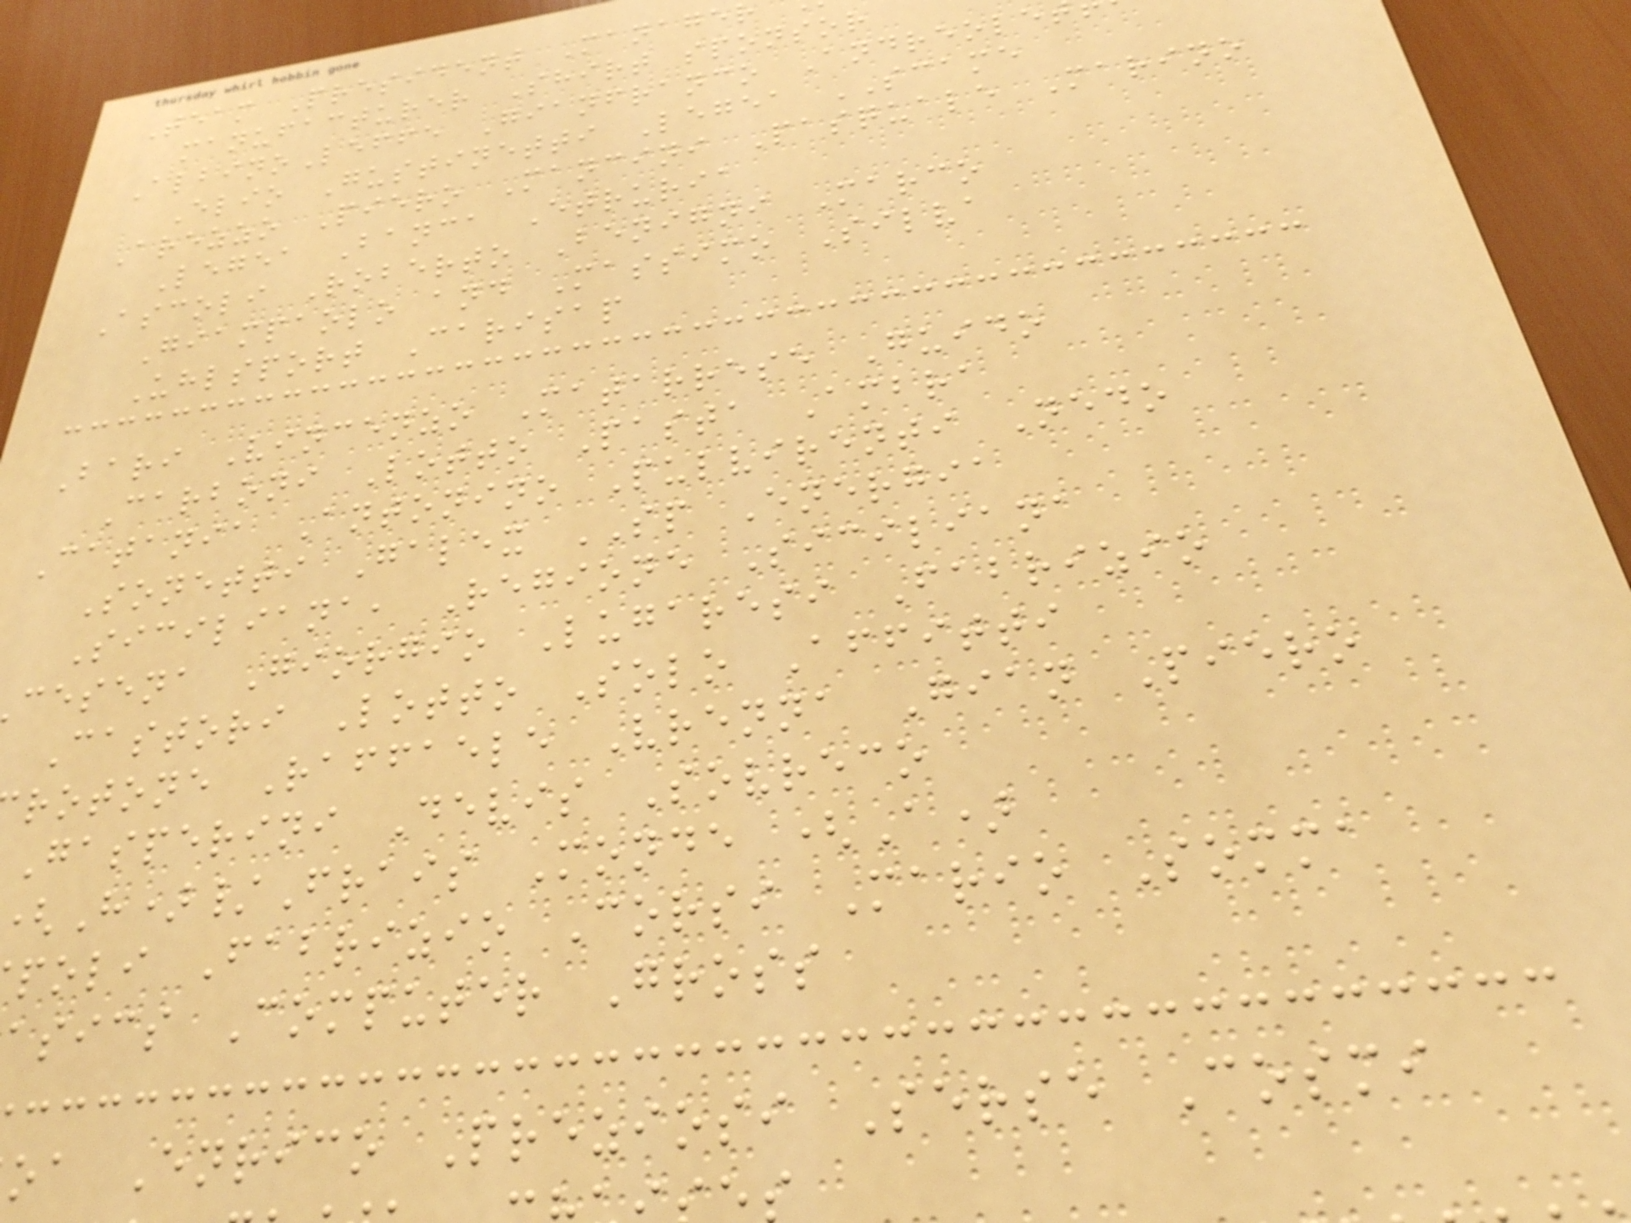Team President Manager
manufacturer Shirt sponsor
AlbinoLeffe Gianfranco Andreole
Elio Gustinetti Legea SCAME
Arezzo Piero Mancini Pasquale Marino
Legea Banca Etruria
Ascoli Roberto Benigni Marco
Giampaolo and Massimo Silva
Uhlsport Carisap
Bari Vincenzo Matarrese Guido
Carboni Lotto Pasta Ambra
Catania Antonino Pulvirenti Nedo
Sonetti Galex SP Energia
Siciliana, Regione Siciliana
cesena Giorgio Lugaresi Fabrizio
Castori Lotto Solo Affitti
rotone Raffaele Vrenna Gian Piero
Gasperini Devis Sovreco
H)/Frais Monde (A)
poli Fabrizio Corsi Mario Somma
asics Computer Gross
oa Enrico Preziosi Serse Cosmi
